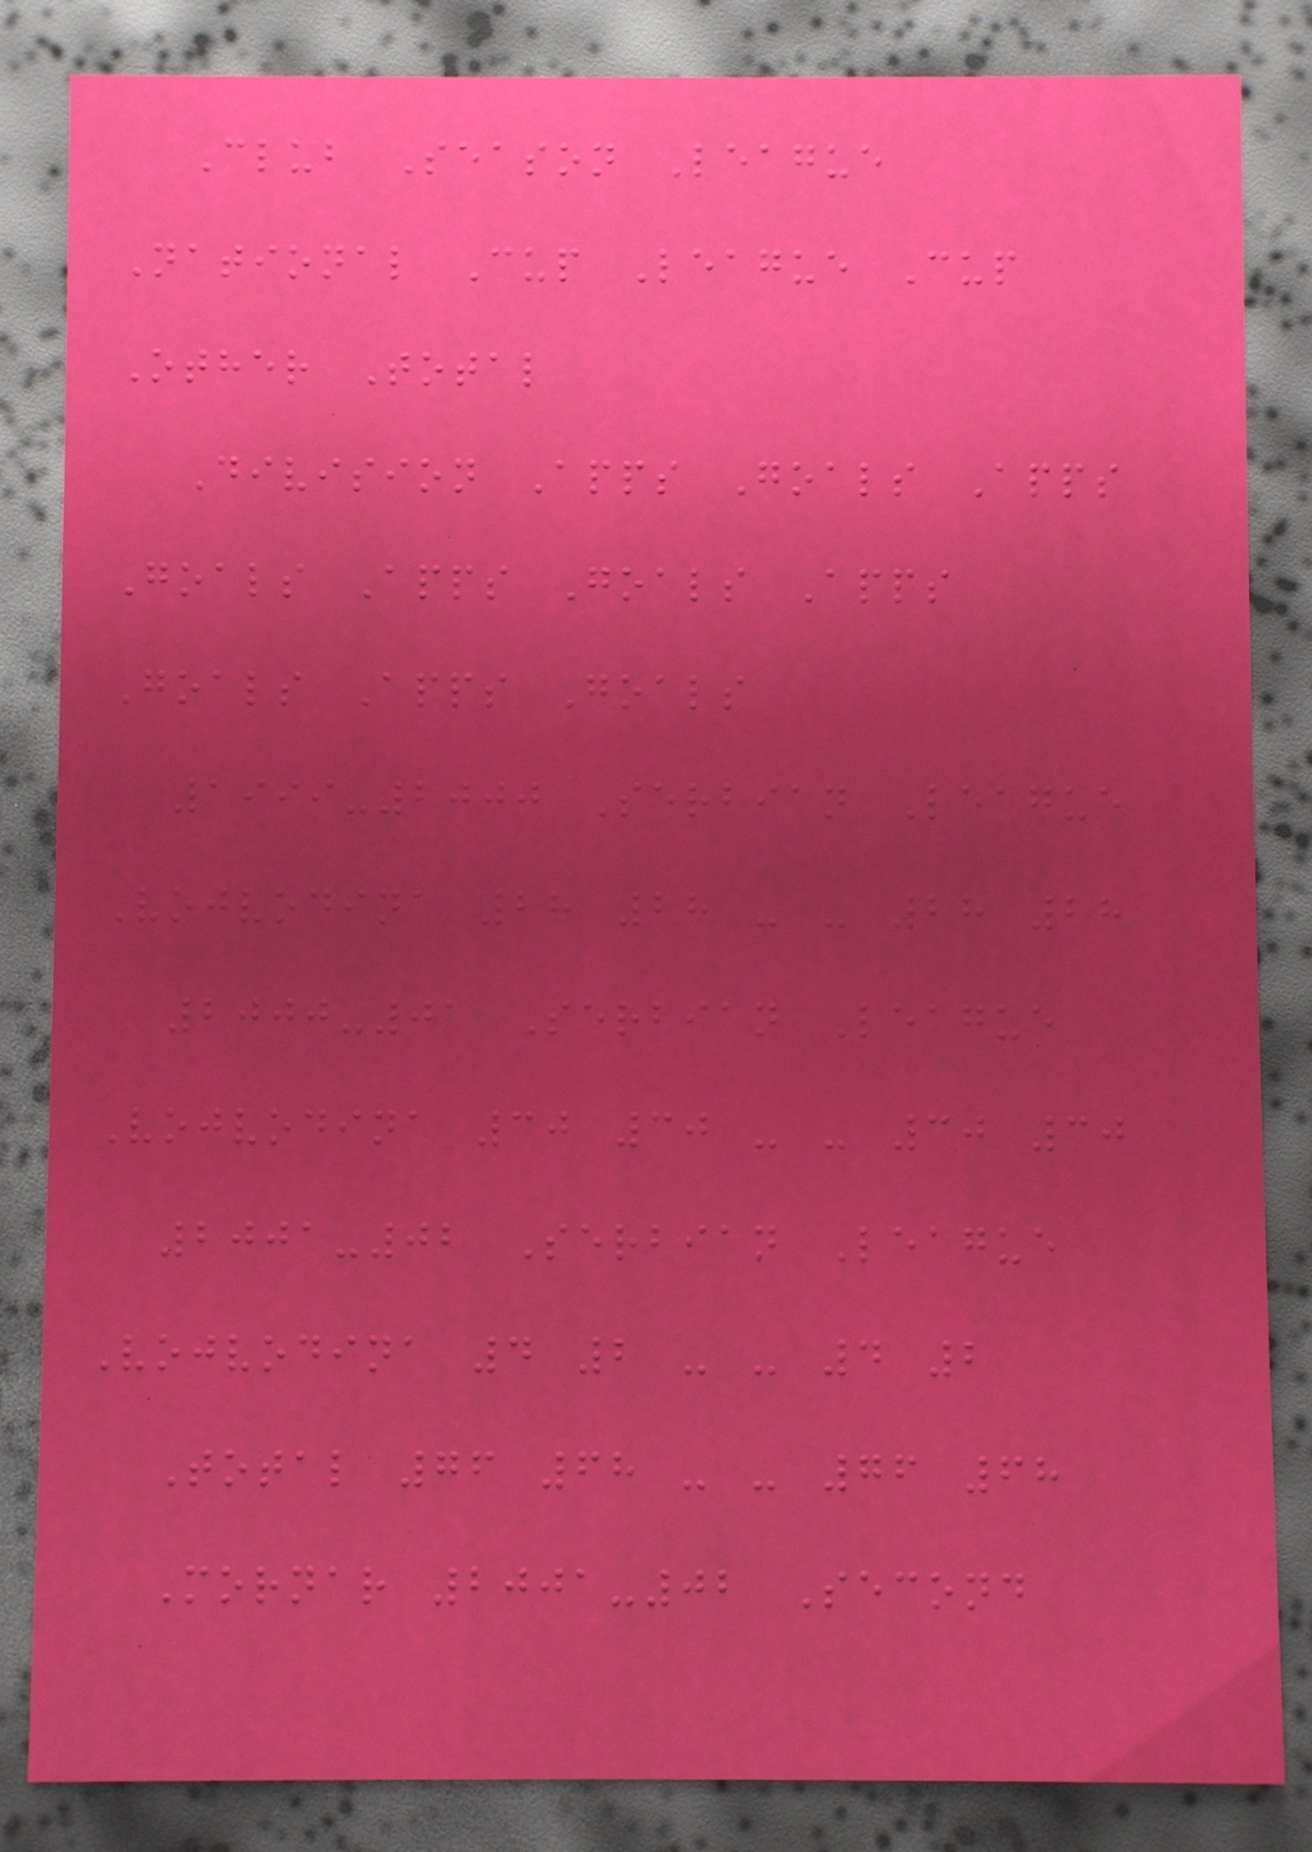Club Season League
National Cup League Cup
Other Total
Division Apps Goals Apps
Goals Apps Goals Apps
Goals Apps Goals
1999-2000 Serbian League
Vojvodina 28 28 - - 28 28
2000-01 Serbian League
Vojvodina 30 30 - - 30 30
2001-02 Serbian League
Vojvodina 4 2 - - 4 2
Total 76 68 - - 76 68
Mornar 2001-02 Second
